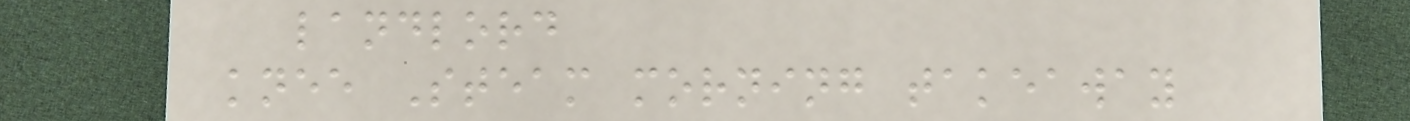landlord
knee Steam morning takeaway
